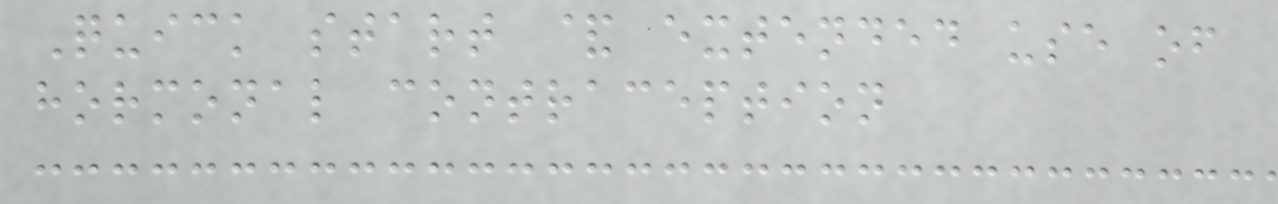Quick start & extended use of
hormonal contraception
